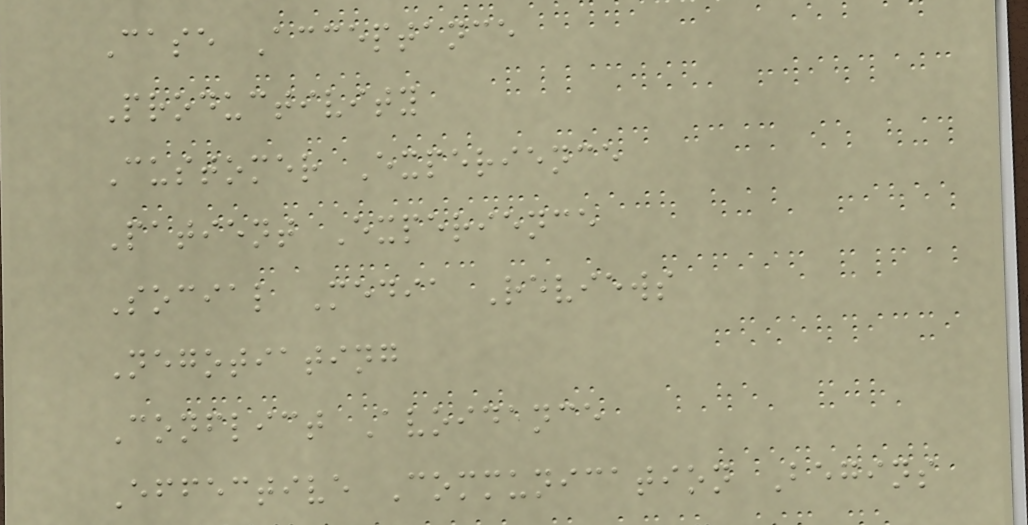Case Acceptance
Productivity
Customer Experience
Patient Experience
Social Media Reviews
Negotiating
Conflict Avoidance
Effective Communication Begins
